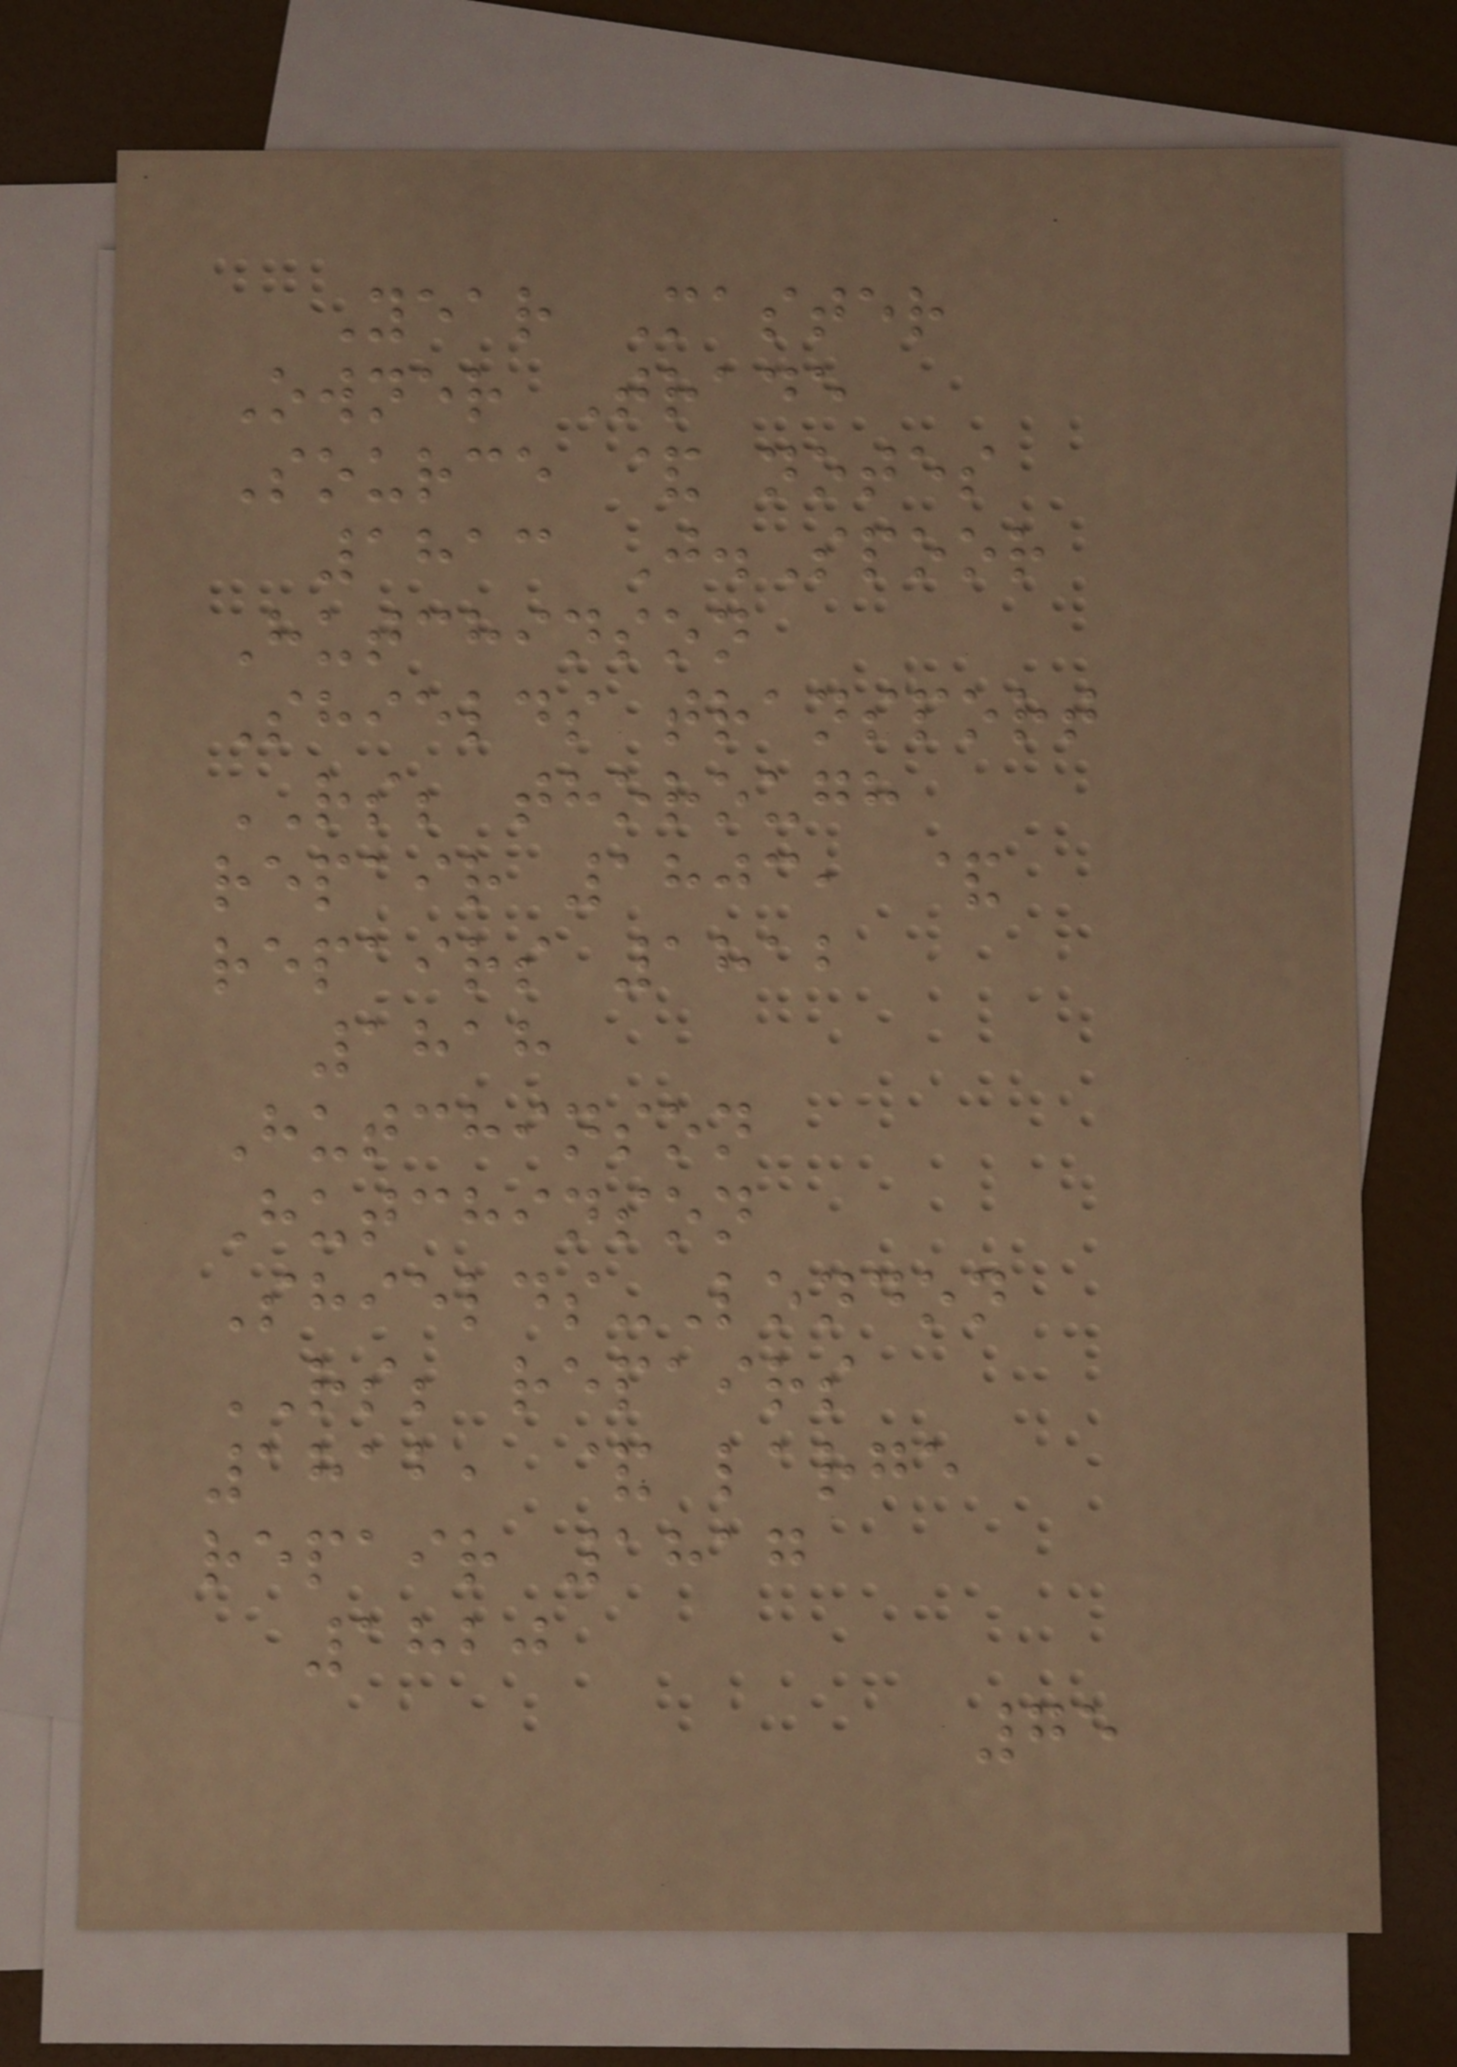Year Master
Owner Trade
Source & notes
1813 J.Spoor
Hutchinson
Shields transport
RS; thorough
repair 1803, &
repairs 1812
1818
Hutchinson
Hutchinson
Shields-London
RS; repairs
1812, & large
repair 1817
1820
75
